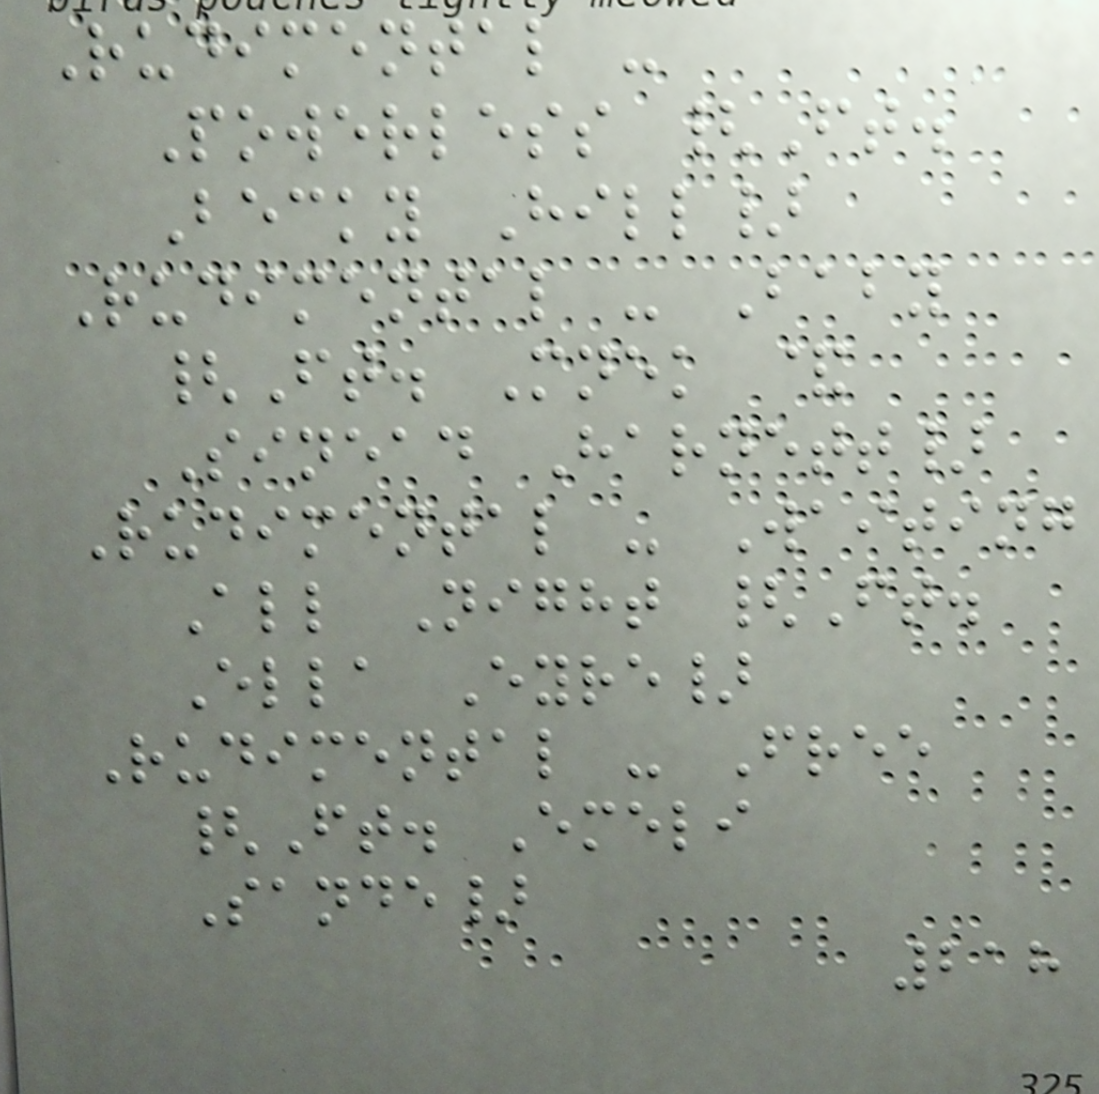Rudimental -
Powerless {Ft.
Becky Hill}
Rudimental - Baby
{Ft. Mnek &
Sinead Harnett}
Rudimental - Waiting
All Night {Ft.
Ella Eyre}
Rudimental - Free
{Ft. Emeli
Sande}
218
